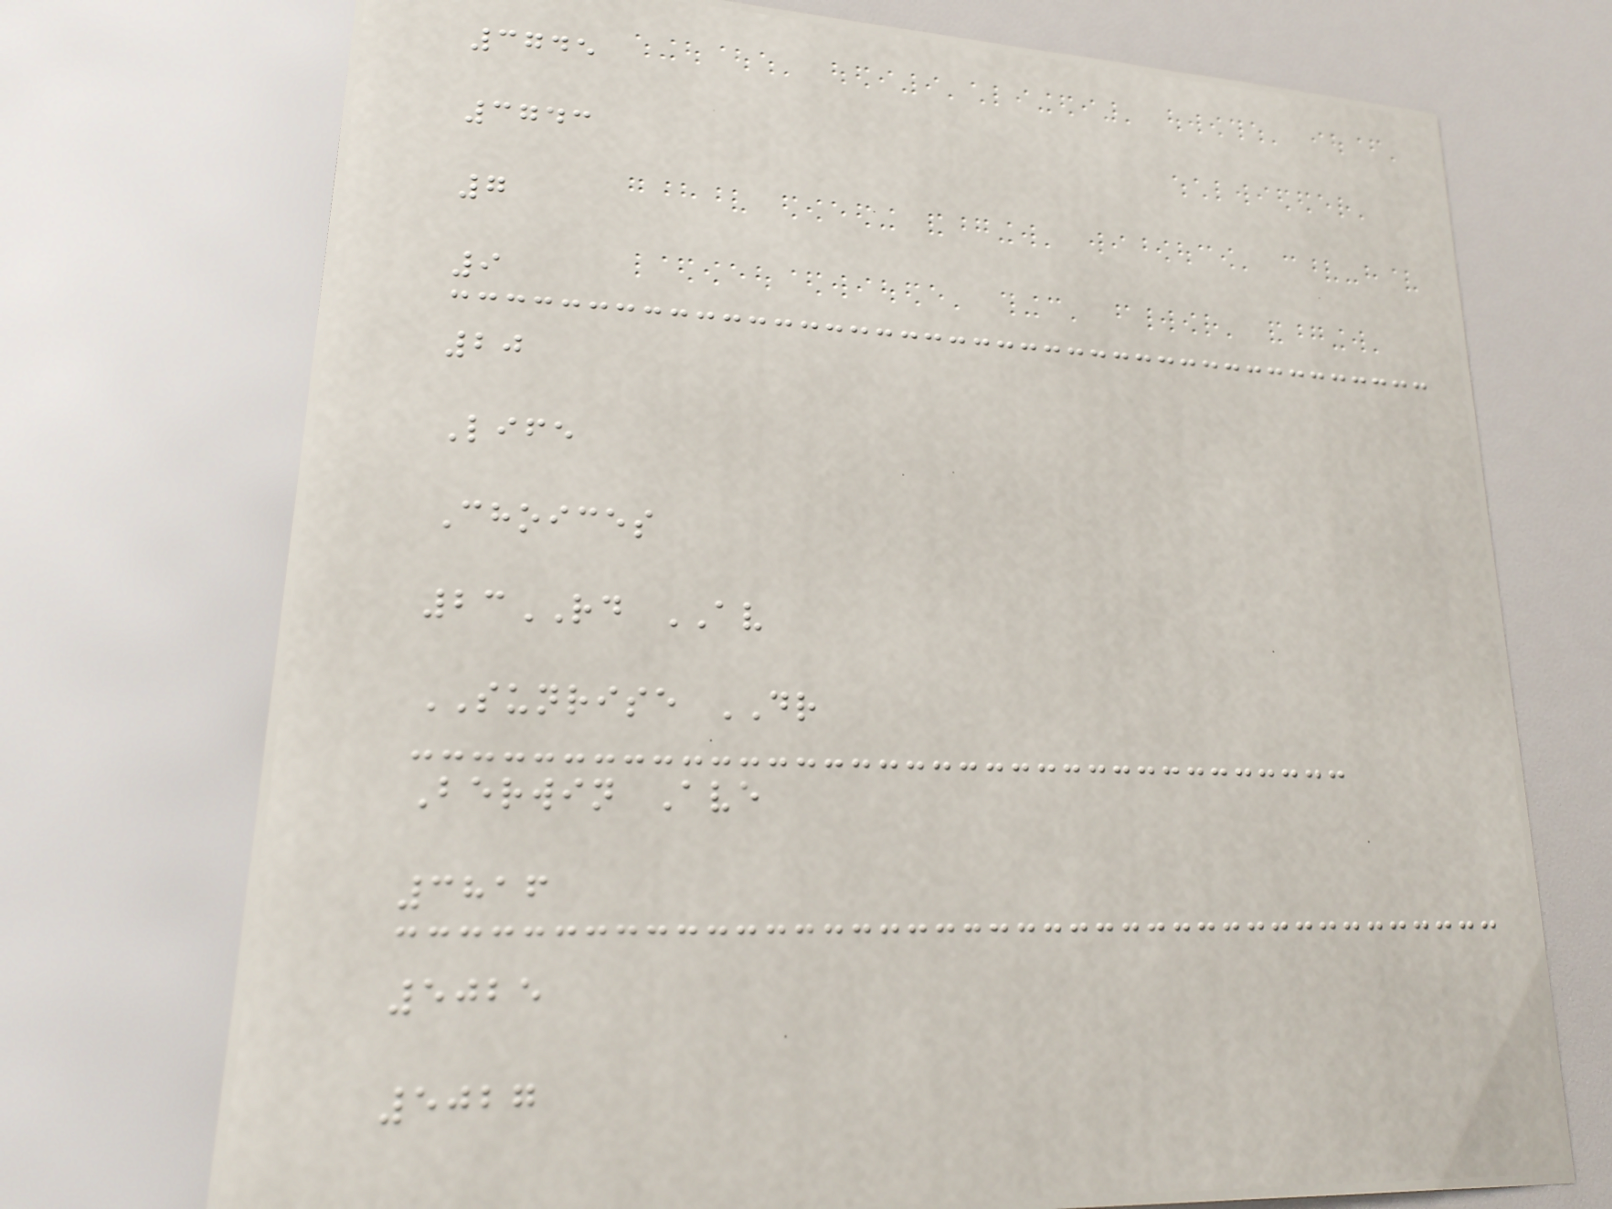3745
3743
7
9
20
Life
Choices
23RD AV
SUNRISE DR
Berwin Ave
3816
5025
5027
